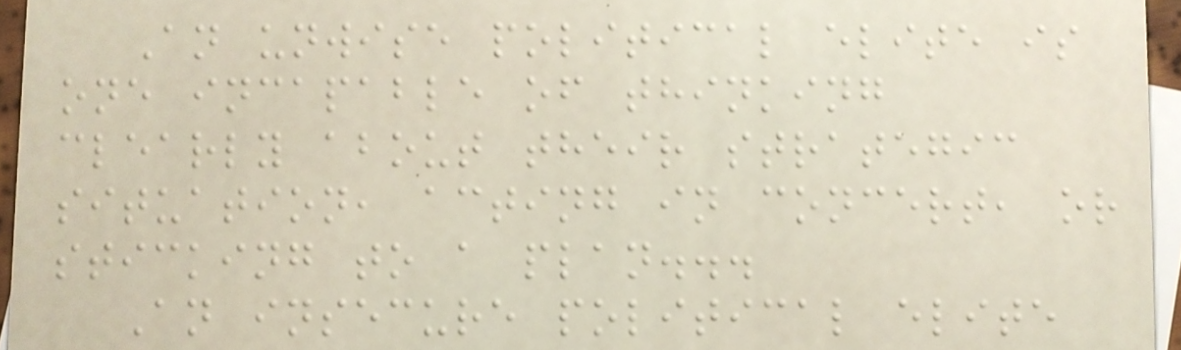An unwise political elite is
one incapable of thinking
clearly about their strategic
situation, acting in concert, or
sticking to a plan...
An insecure political elite
